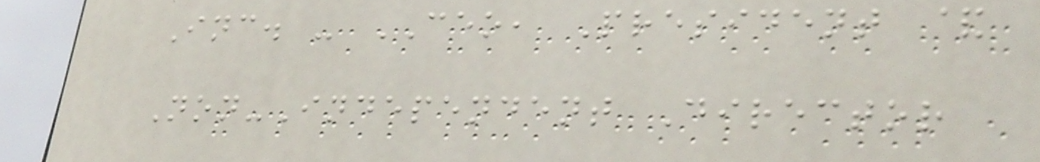Inc. - CEO, President &
Non-Independent Director
